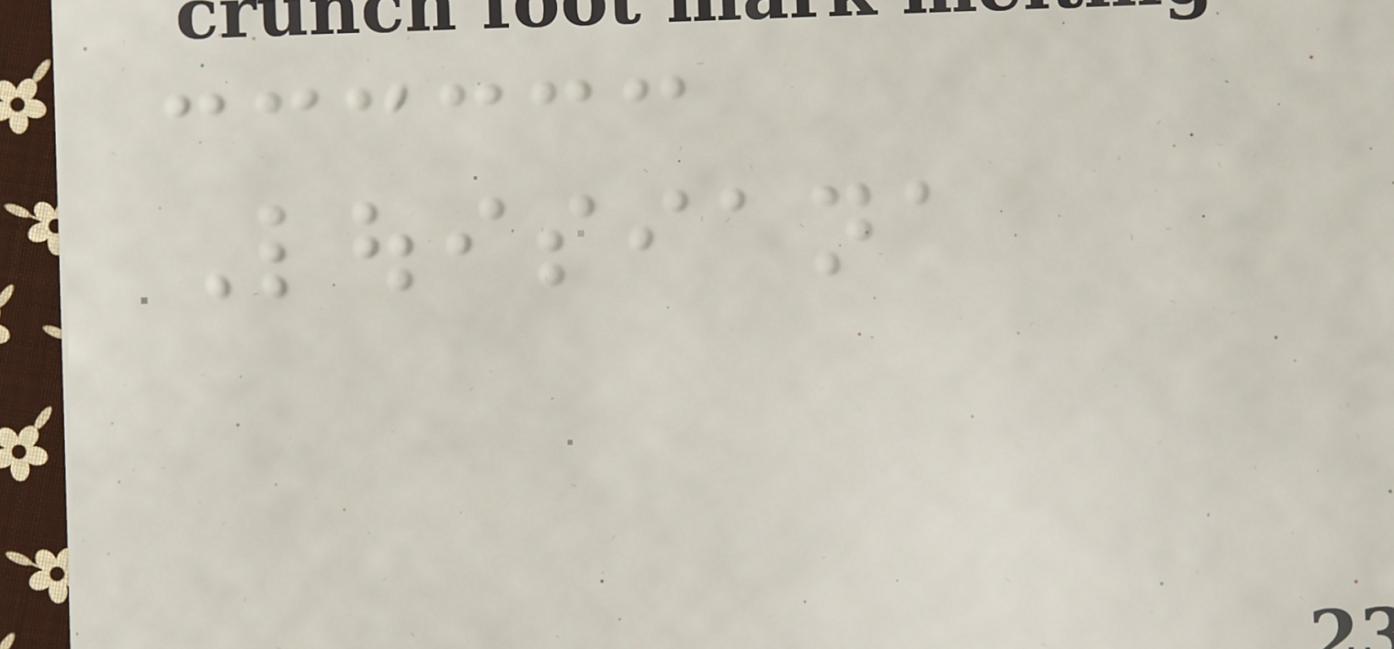Louisiana
